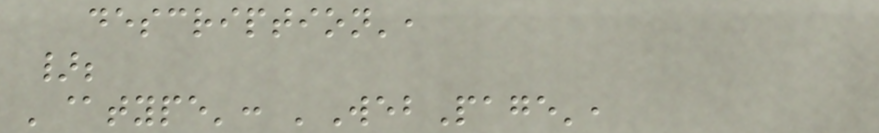description',
};
'@type': 'WebPage',
